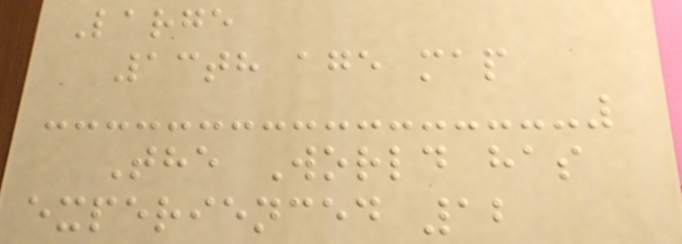Large
13th age map
The World has
experienced 12
